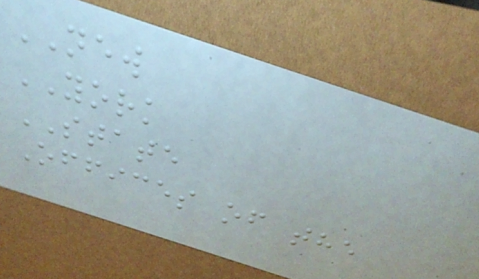NEW
YORK
STATE
Offices of the
